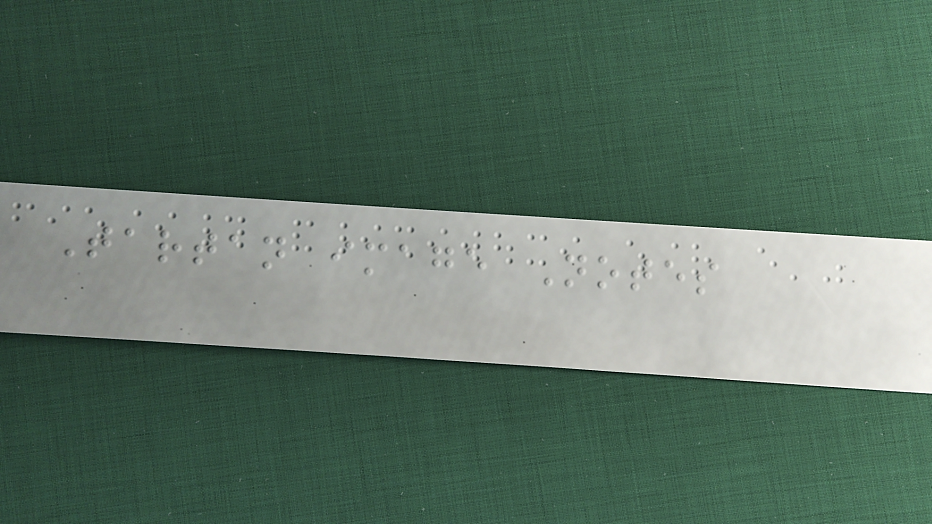Tartan image Notes
